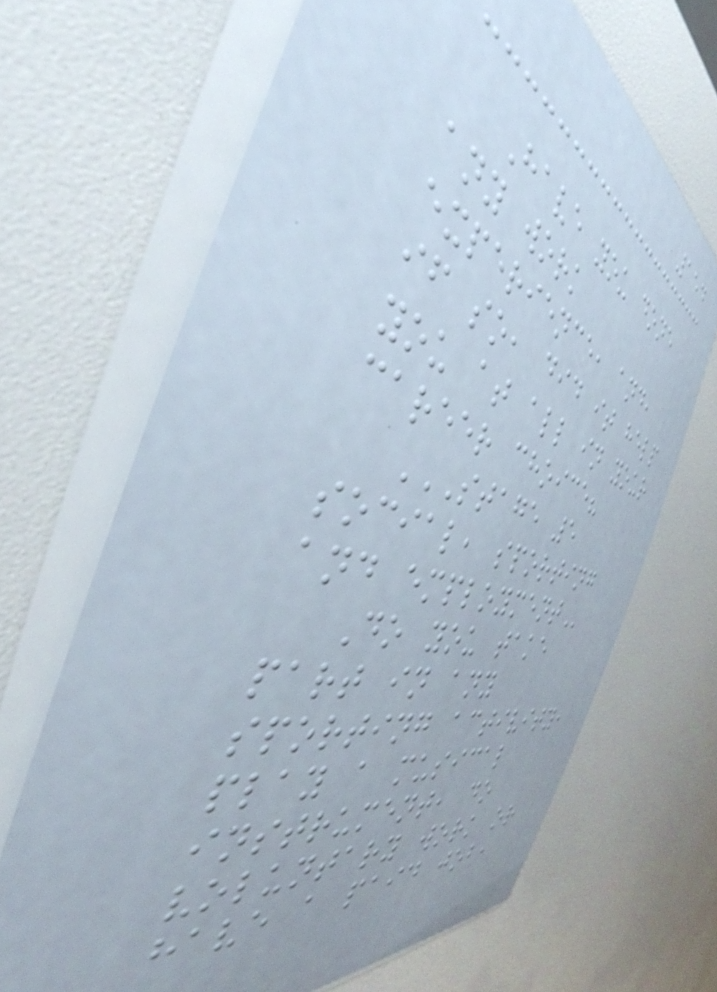154
Have you done
any work
experience, and,
if so, did it help
you at all in your
career choice?
STAGE 5
SOCIAL, SPORTING
AND EMPLOYMENT
Do you take
part in any
sporting activity,
play a musical
instrument, do
voluntary work or
have a paid job,
